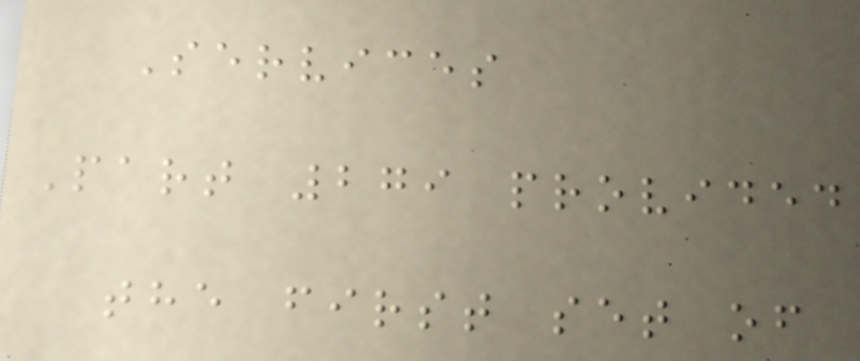Services
Part 279 provided
the first set of
